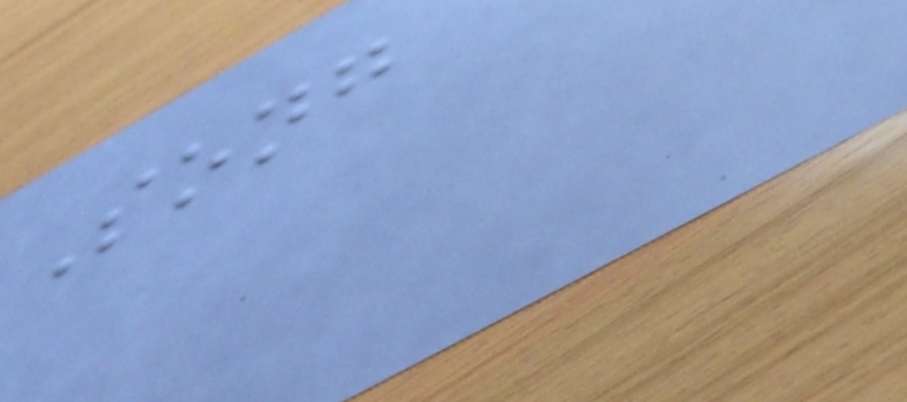Song
